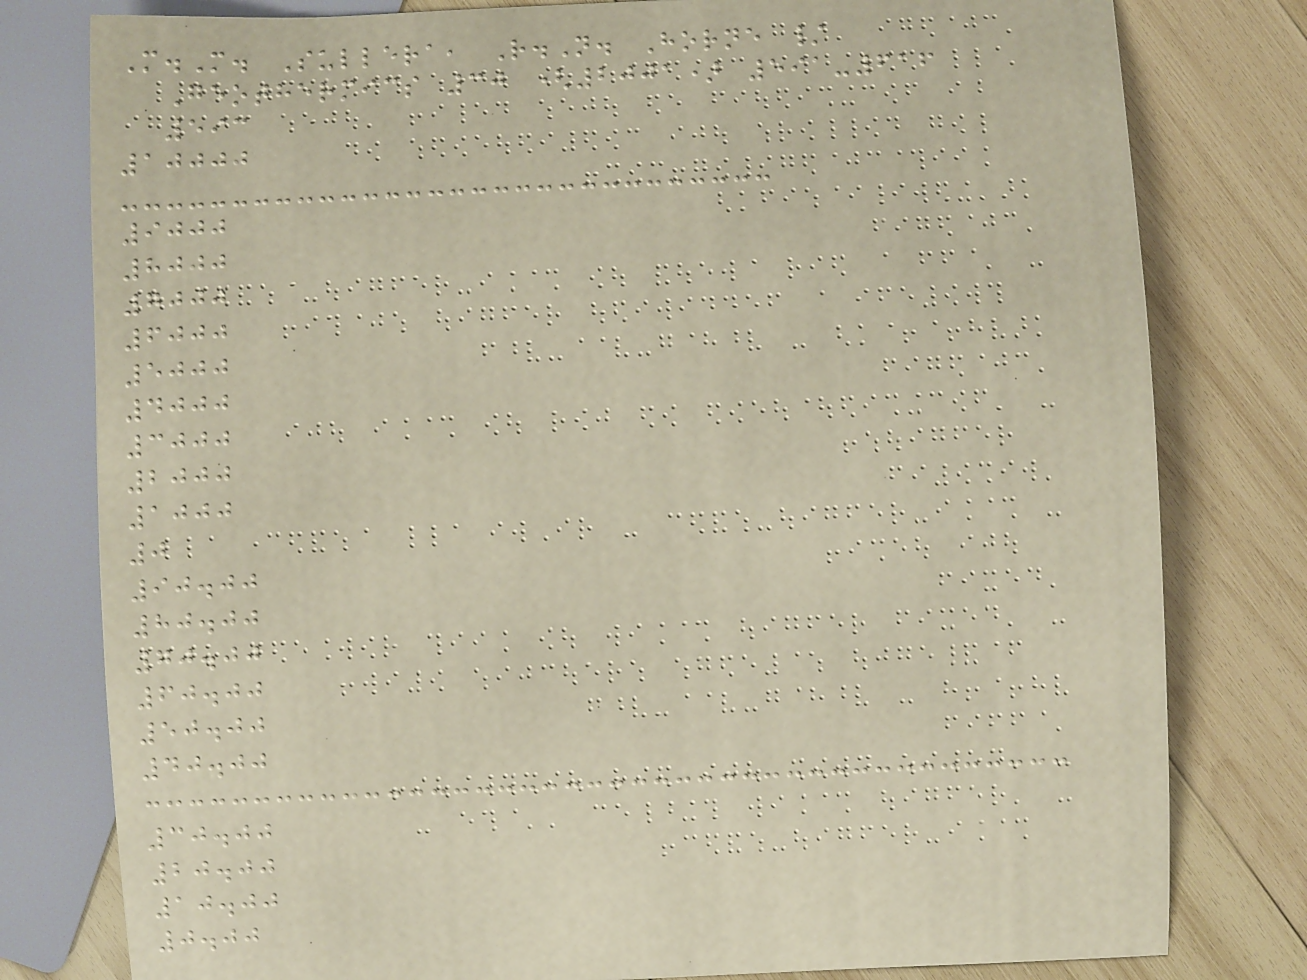M.M. Sullera, R.N. Horne /
Geothermics 30 (2001) 591-616
593
10000
9000
8000
7000
6000
5000
4000
3000
2000
1000
0
90.00
80.00
70.00
60.00
50.00
40.00
30.00
20.00
10.00
0.00
